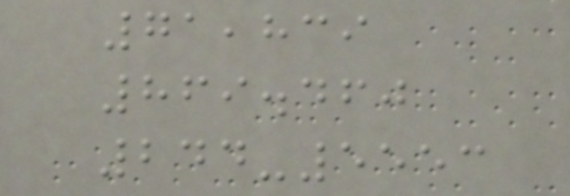71,839
869.460
244-5553
